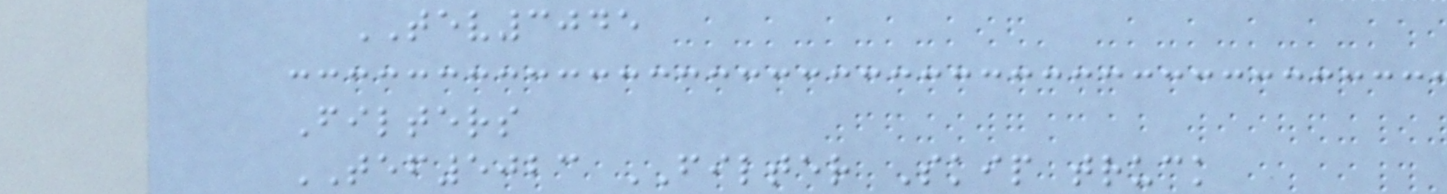TEV3045
Filters
TEF5023 FILTER Skip truck
